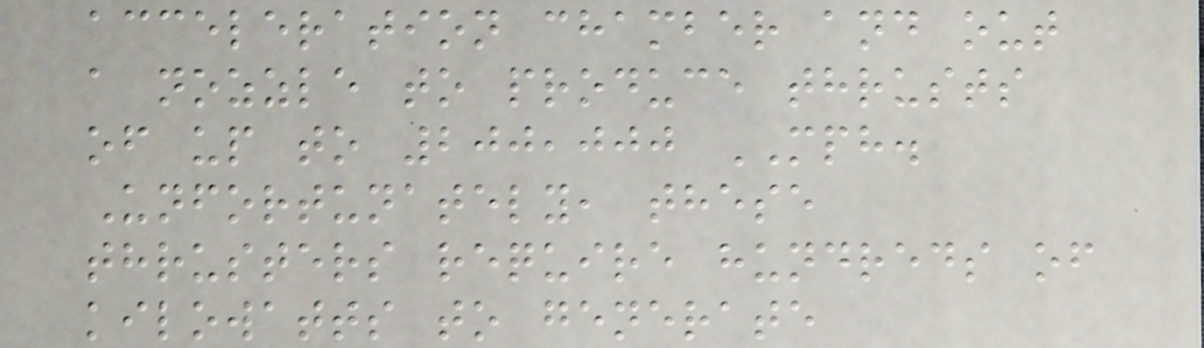acceleration chamber and out
a nozzle to produce thrusts
of up to 200,000 MPH.
Unfortunately, these
thrusters require hundreds of
kilowatts to generate
